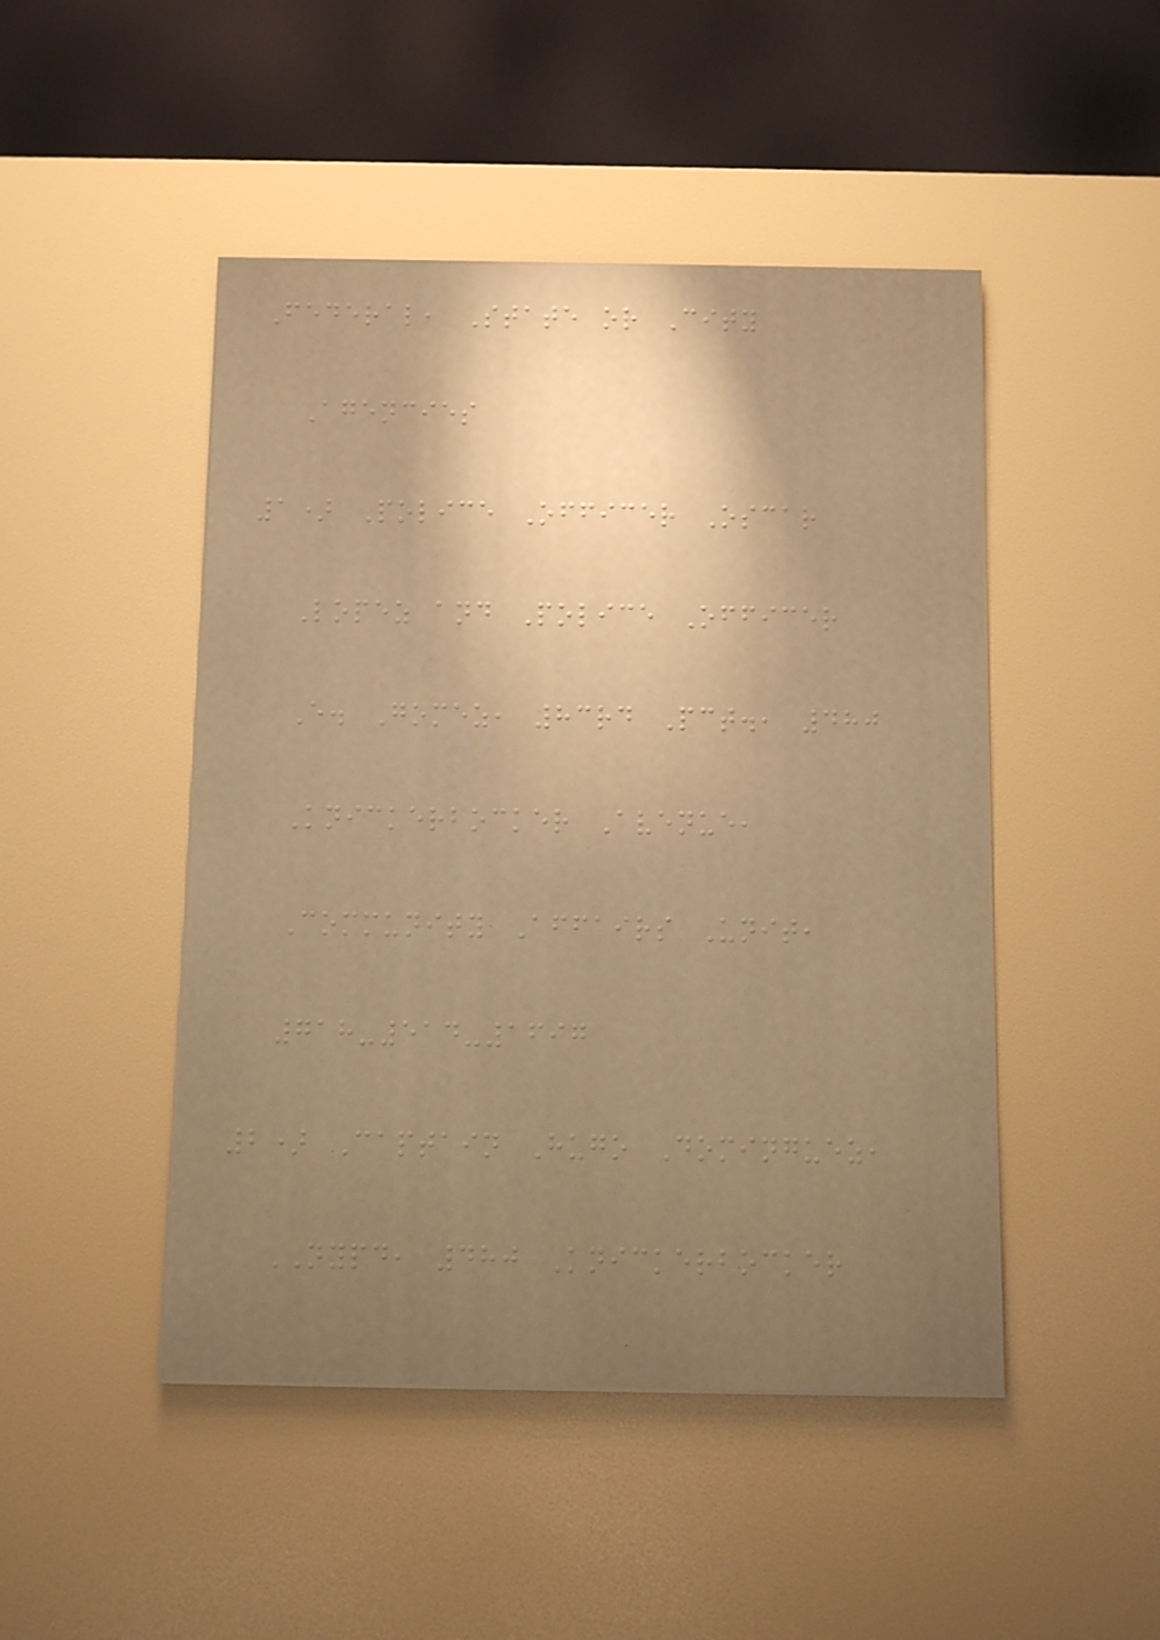Federal, State or City
Agencies
1) Police Officer Oscar
Lopez and Police Officer
E. Gomez, 83rd Pct., 480
Knickerbocker Avenue,
Community Affairs Unit,
718-514-1697
2) Captain Hugo Dominguez,
NYPD, 480 Knickerbocker
